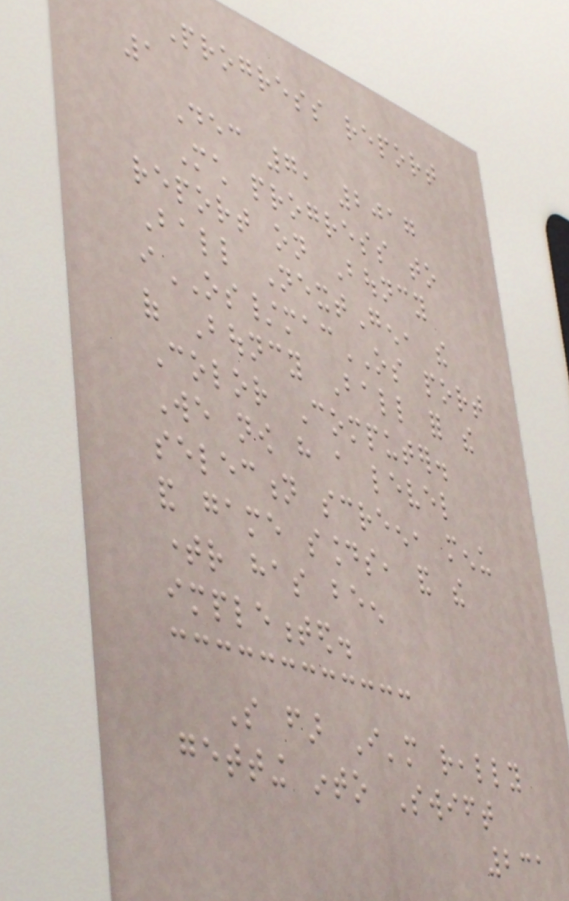Progress report
1
Dec 7, 2017
Much progress to
report on Bouncy
Ball NextGen, the
iOS/macOS port
of Bouncy Ball for the
Color Computer.
We now have a level
selection screen, menu
and game sounds, and the
timer has been
implemented.
So far I'm really
getting into Swift
231
